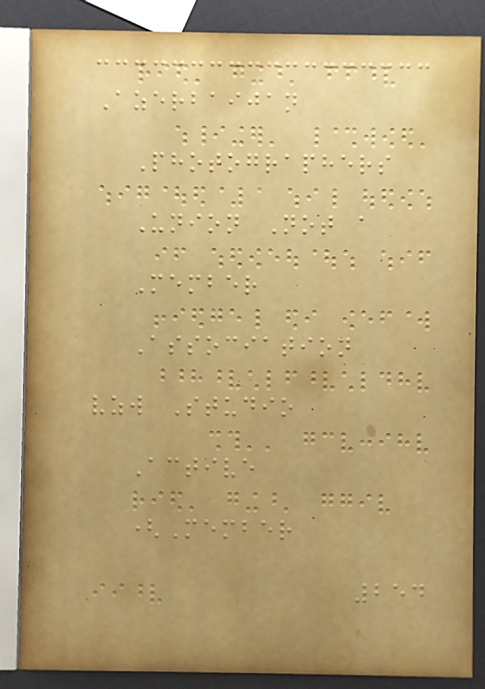Azerbaijan
Photographers
Union Not a
Member
Association
vzw Studio
Active
(Member
254
